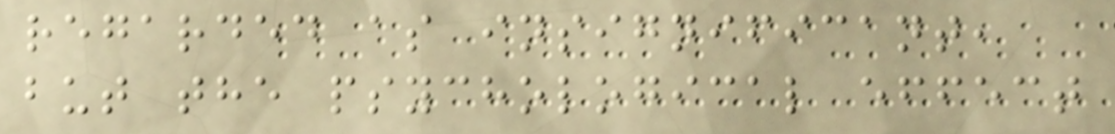regarded as insignificant,
but the psychological effect
